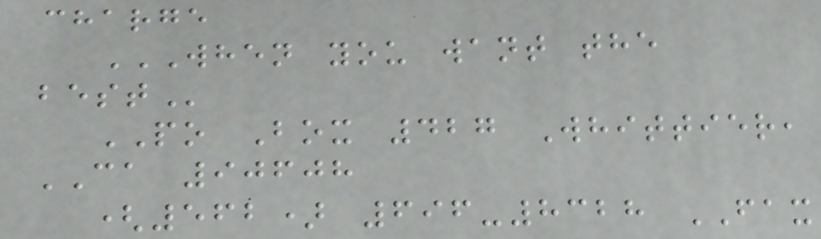charge
WHEN YOU WANT THE
BEST
PO Box 427 Whittier,
CA 90608
(562) 696-8328 FAX
